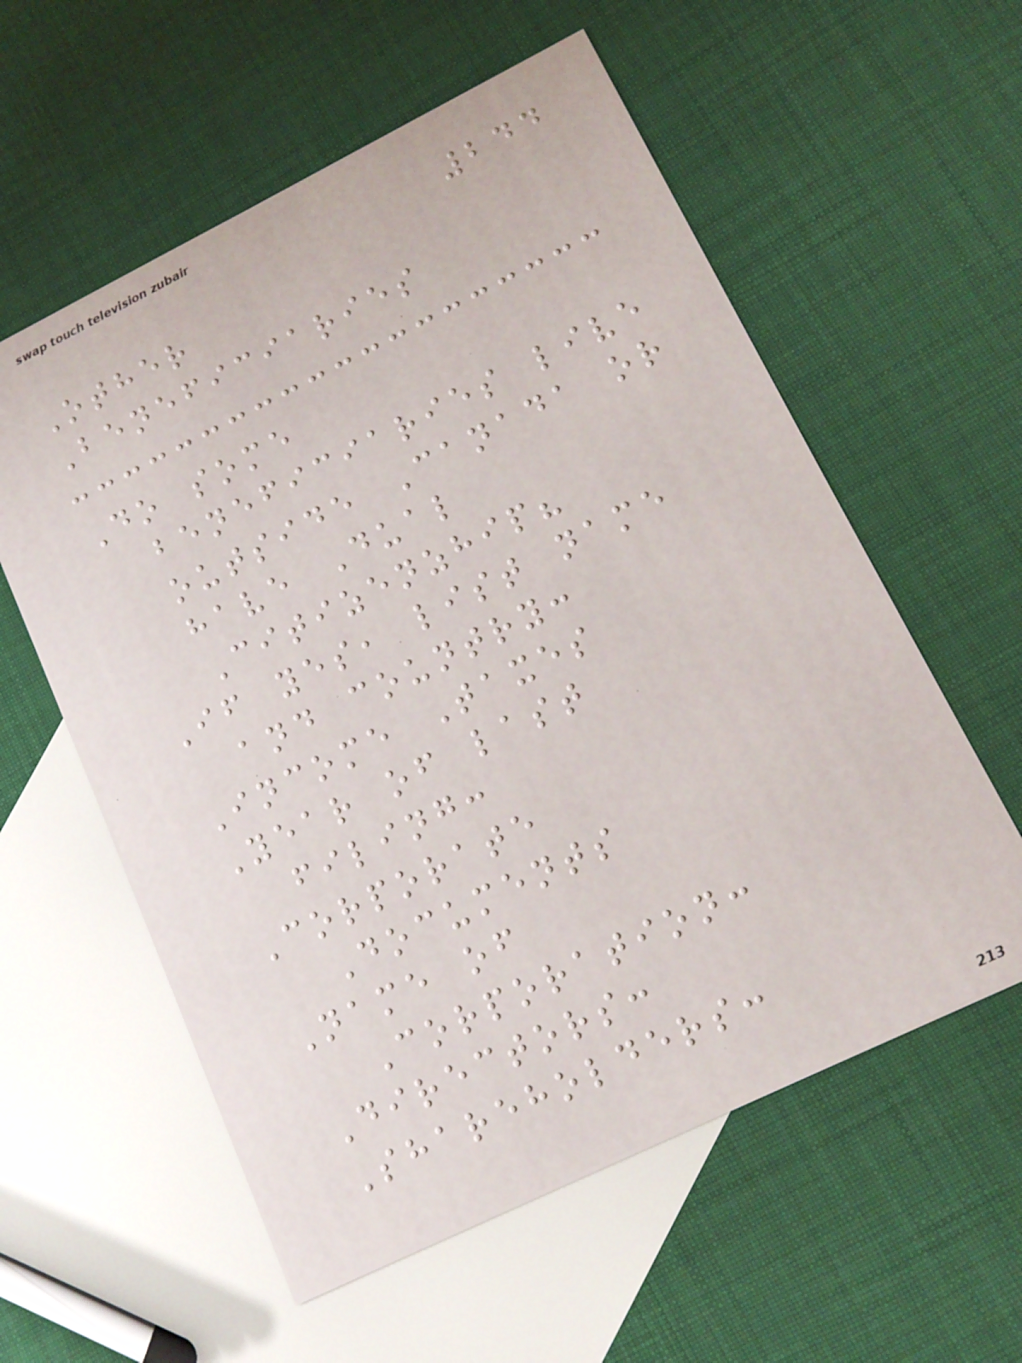244
Other
Beneficiaries
Do some
beneficiaries live
outside Canada or
have Dual
Citizenzhip?
If yes, list name
and country:
Income Taxes
Year of last
filing:
Corporate
Documents
Name of
Corporation:
Directors:
Shareholders:
